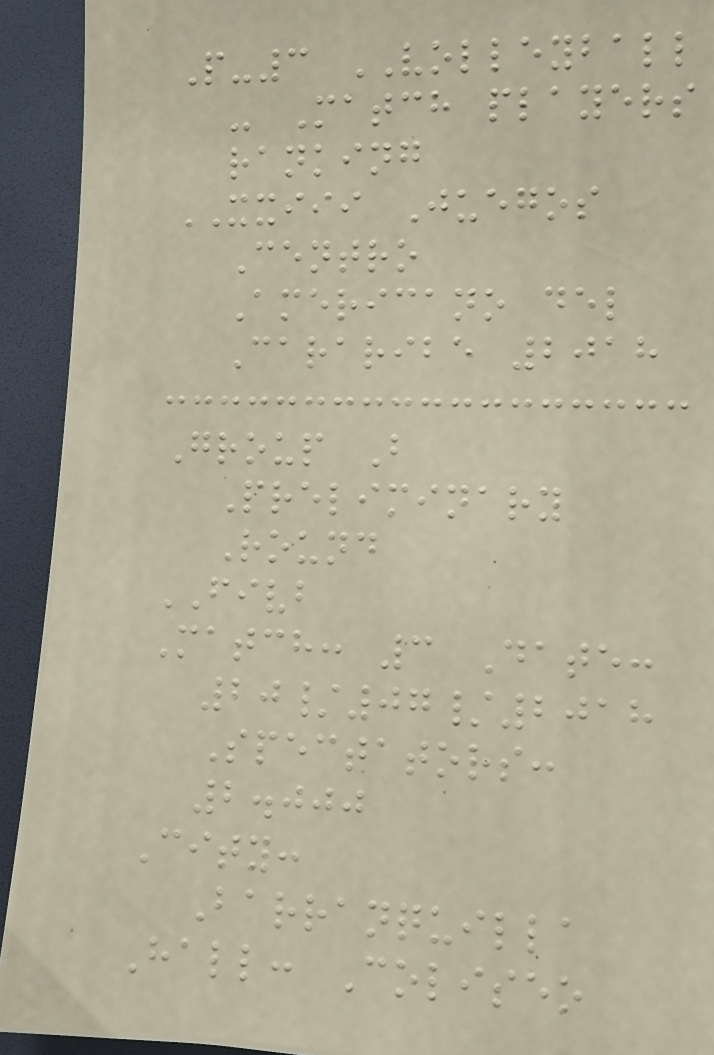P-3 VOLLEYBALL
- Match players
ranking
XXIII Juegos
Centro
Americano del
Cararibe 2018
Group B
Preliminary
Round
FIVB
Match: 3 Date:
20/07/2018
Spectators:
2.000
City:
Barranquilla
Hall: Coliseo
